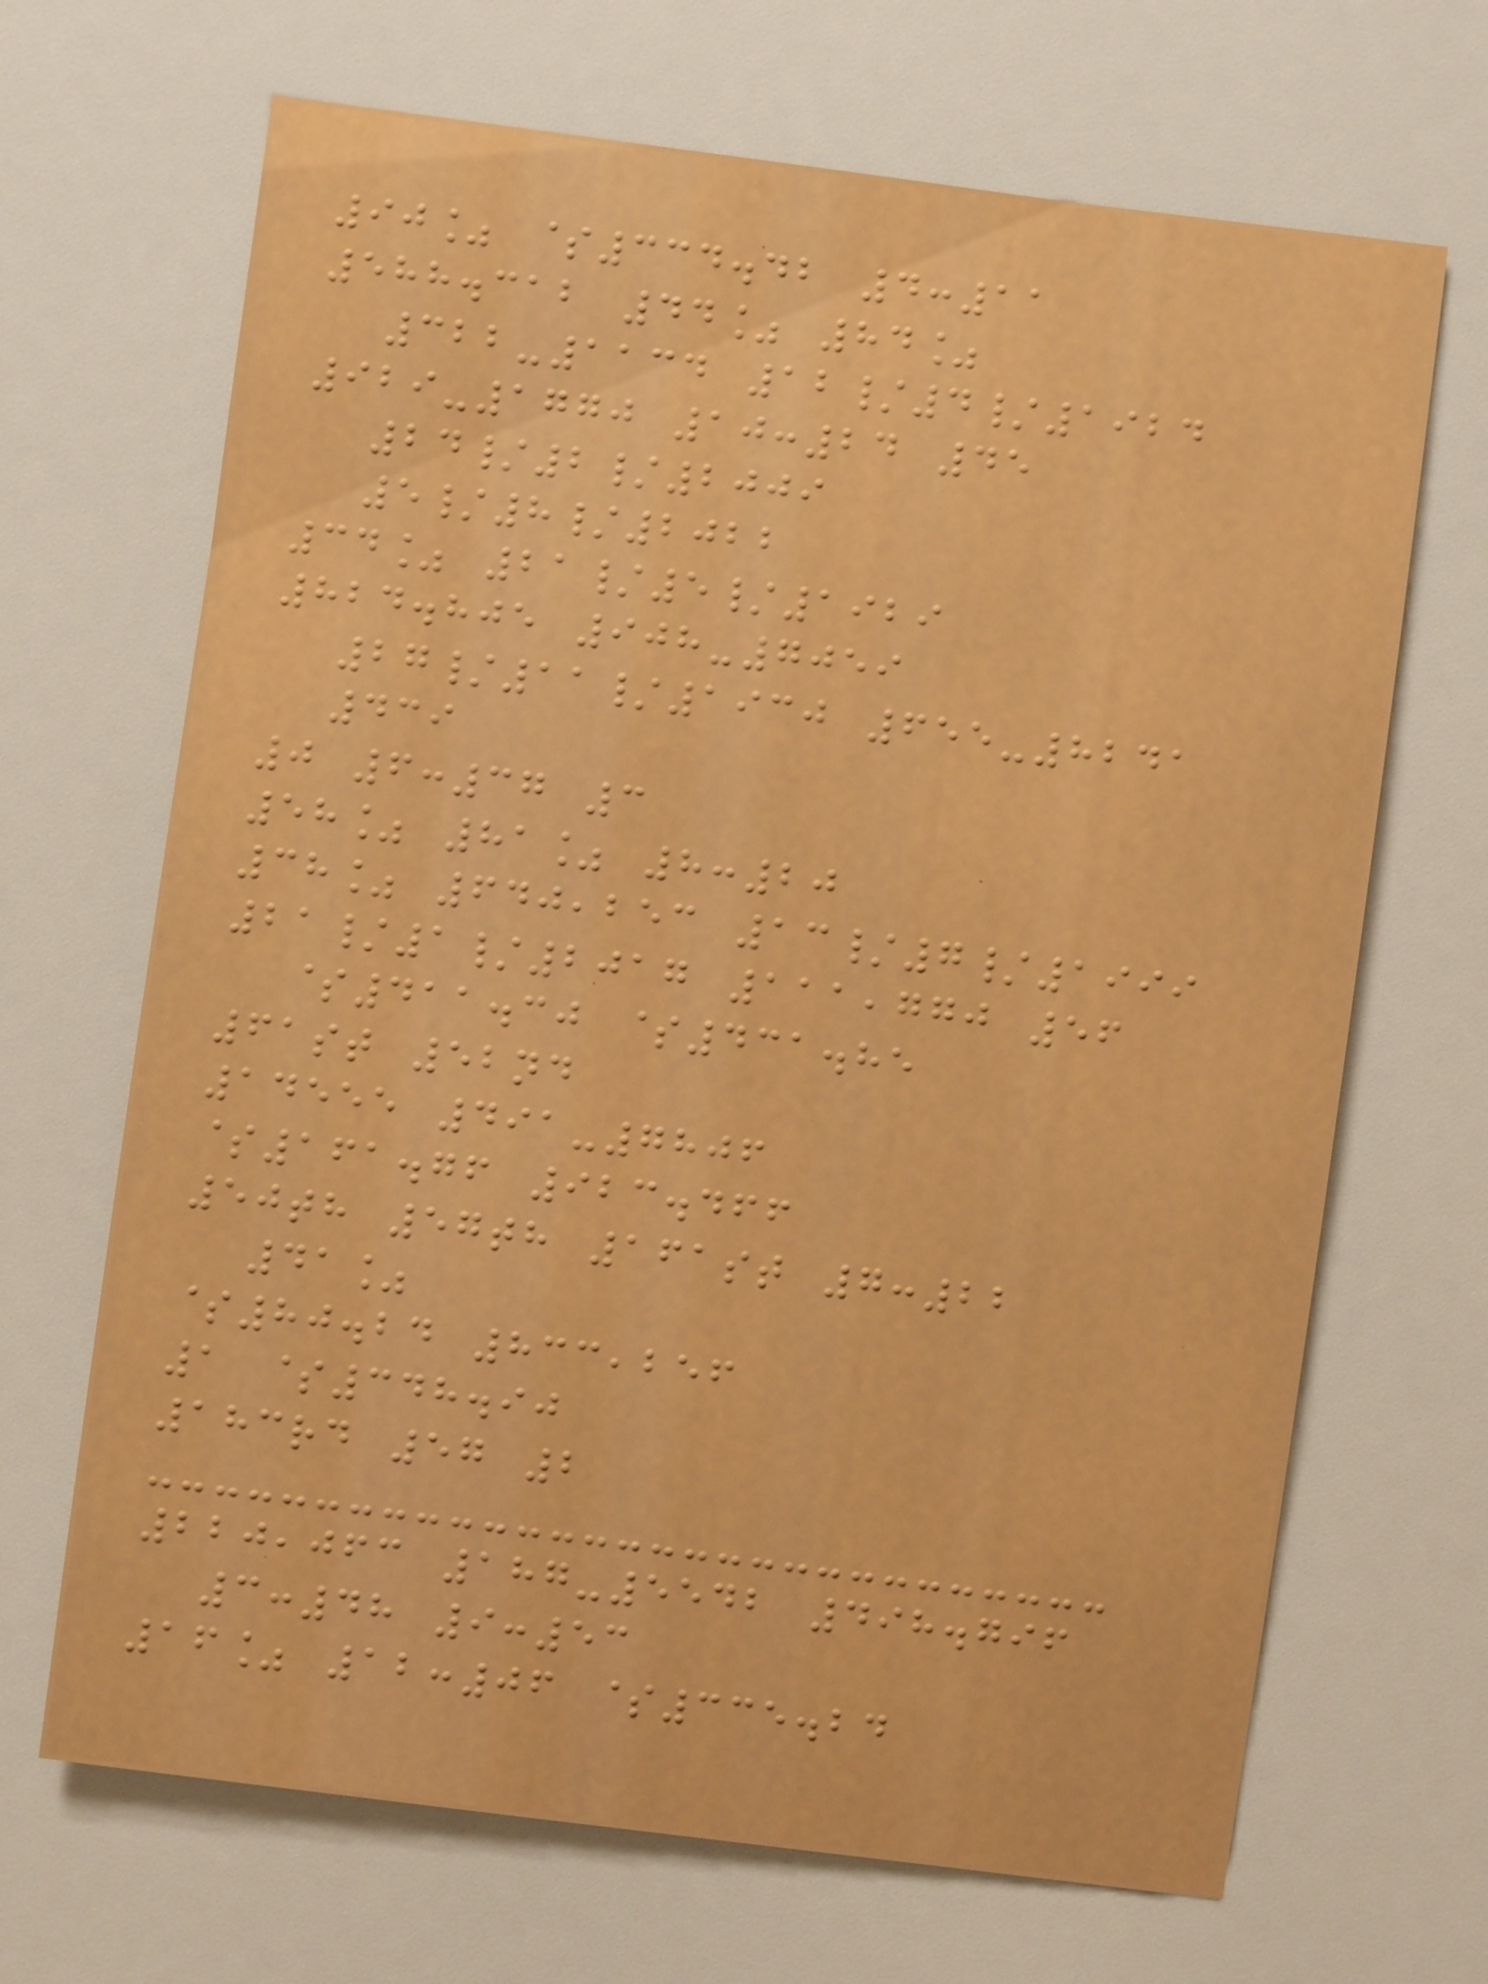90% $334.42 4:11
588.312 44% 84%
322-1134 12/4/1924
929-1770 10:24 45
24/2/2009
5/8/2022
34% 21/5/1929
824.805 908-7059
27/11/1930 655-8241
439
0 6:37 3
58% 81% 8:20
38% 640,253 13/7/1999
21/1/2017 111,770 56
$411.30 $431.85
61st 52nd
14555 491-7806
$161.76 923.466
50th 57th 161st 7:22
41%
$80.24 833,256
1 $348.90
183rd 57 2
220,063 187-5542 498.796
3:48 9:53
16% 12:06 $335.24
